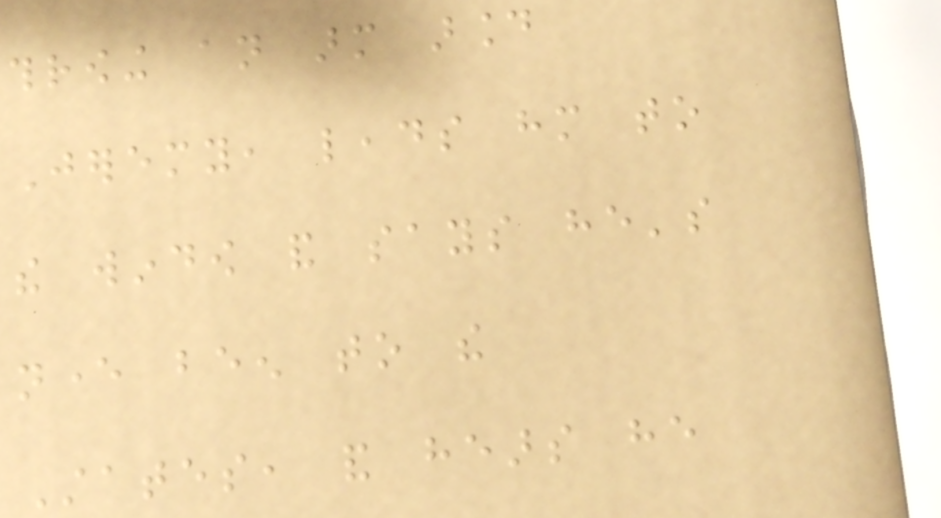throwing an arm around
Jeremy, leads him to
the window and says he's
never been to the
States, and hears he
